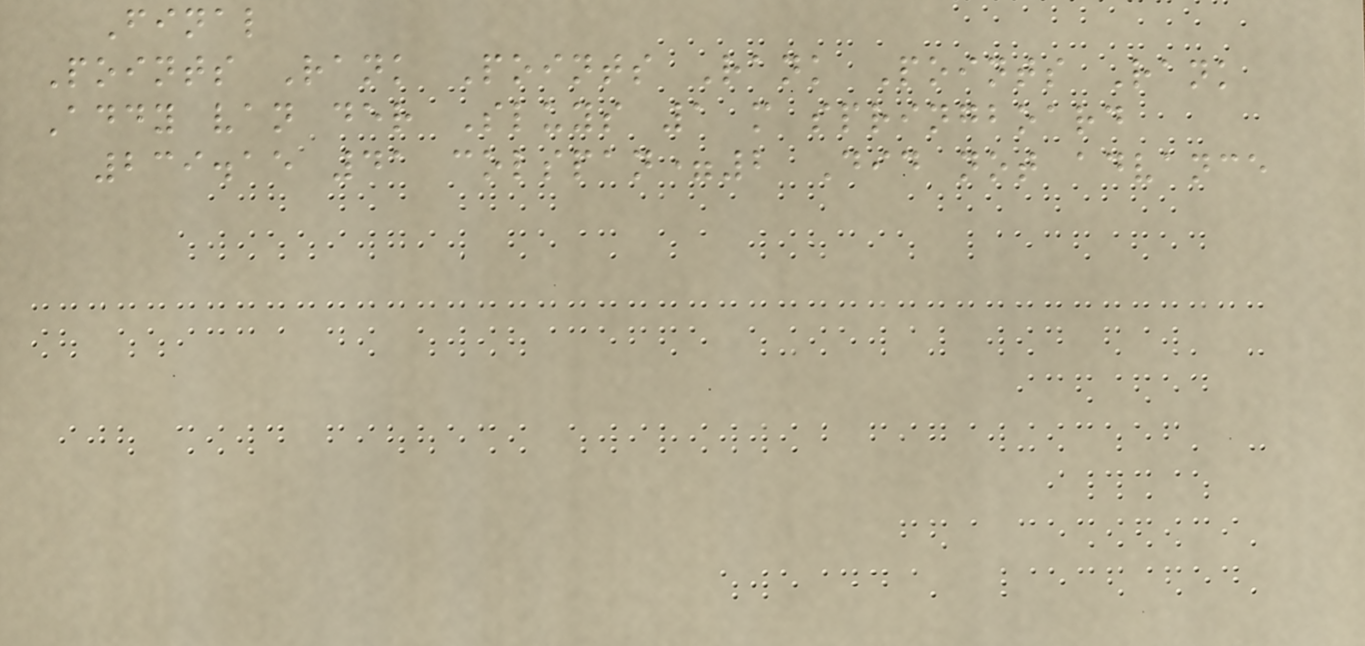Final
Points Rank Points Rank Points Rank
Addy van der Sluys 1 m springboard
239.15 41 colspan=2 Did not advance
